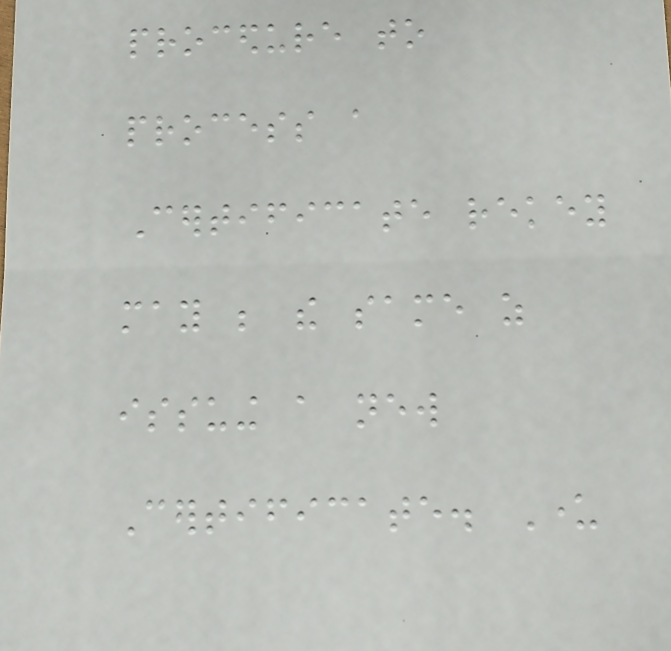procedure to
process a
Certificate rekey
may be the same as
issuing a new
Certificate. Under
